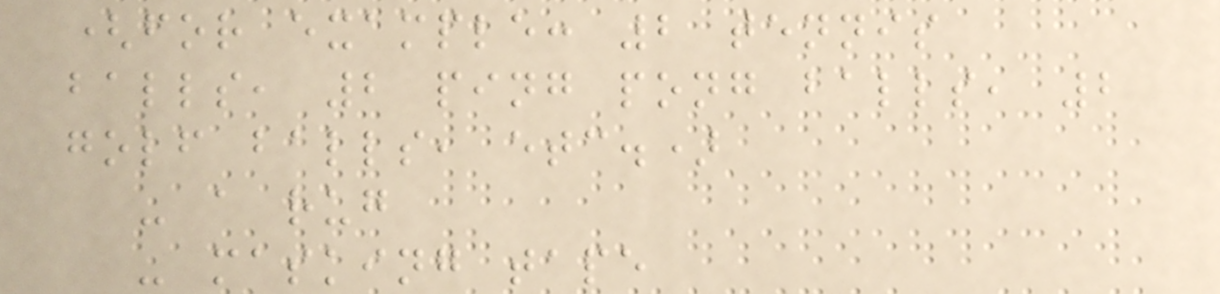(for example: 2 tennis
balls, 2 ping pong balls, 2
golf balls, etc.)
- a rug
- masking tape
